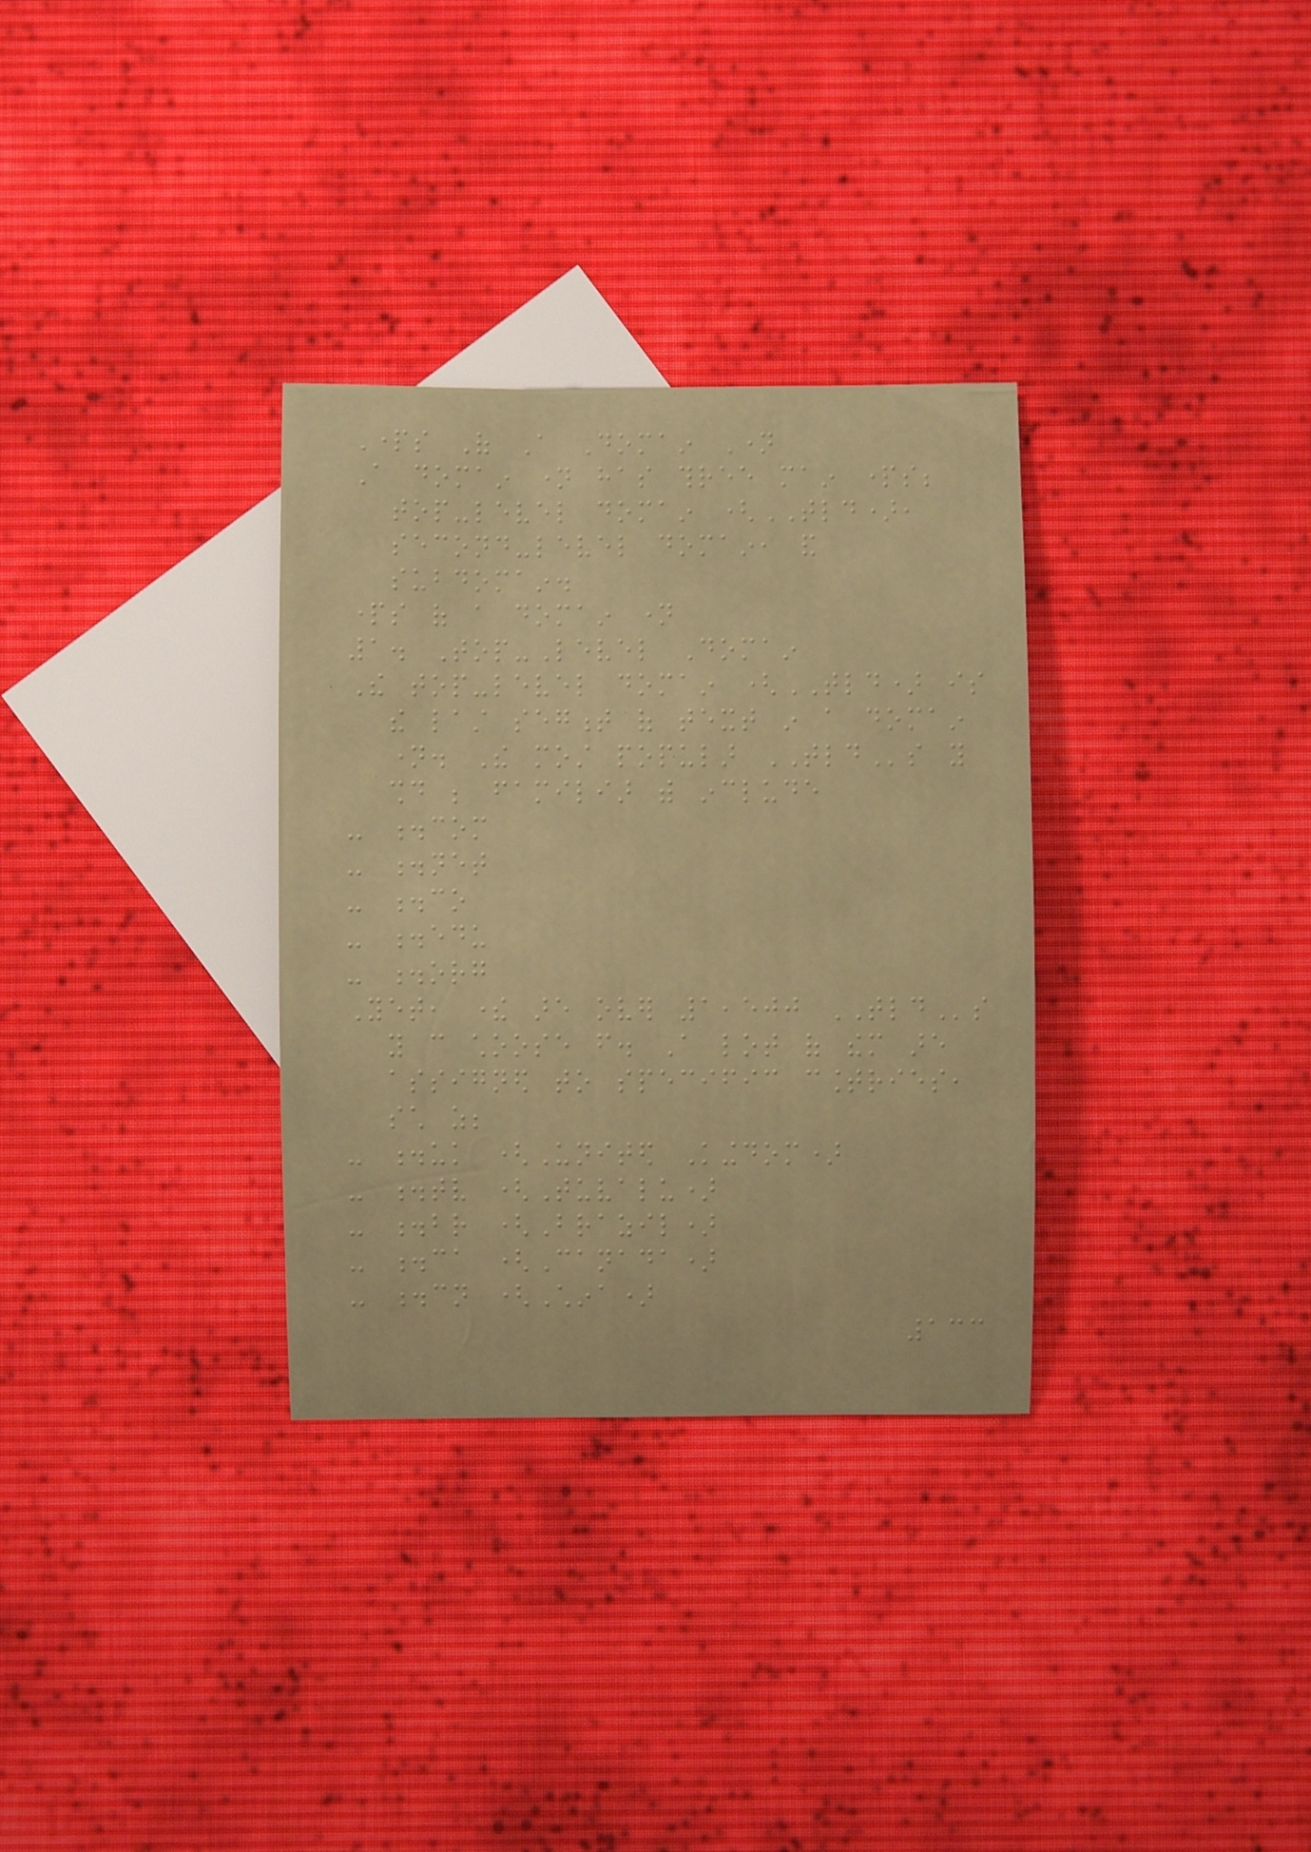Parts Of A Domain Name
A domain name has three main parts;
top-level domain (TLD),
second-level domain, and
subdomain.
parts of a domain name
1. Top-Level Domain
The top-level domain (TLD) is
the last segment of text in a domain
name. The most popular TLDs you
should be familiar with include
- .com
- .net
- .co
- .edu
- .org
Yet, there are over 1,500 TLDs
you can choose from. A lot of them are
assigned to specific countries,
such as;
- .uk (United Kingdom)
- .tv (Tuvalu)
- .br (Brazil)
- .ca (Canada)
- .cn (China)
133
